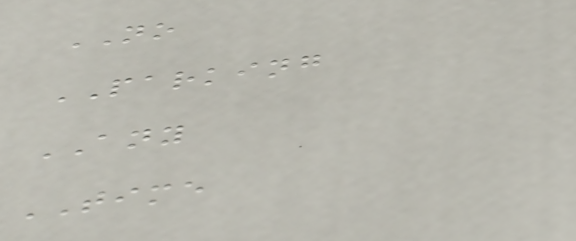NO
PARKING
ANY
TIME
